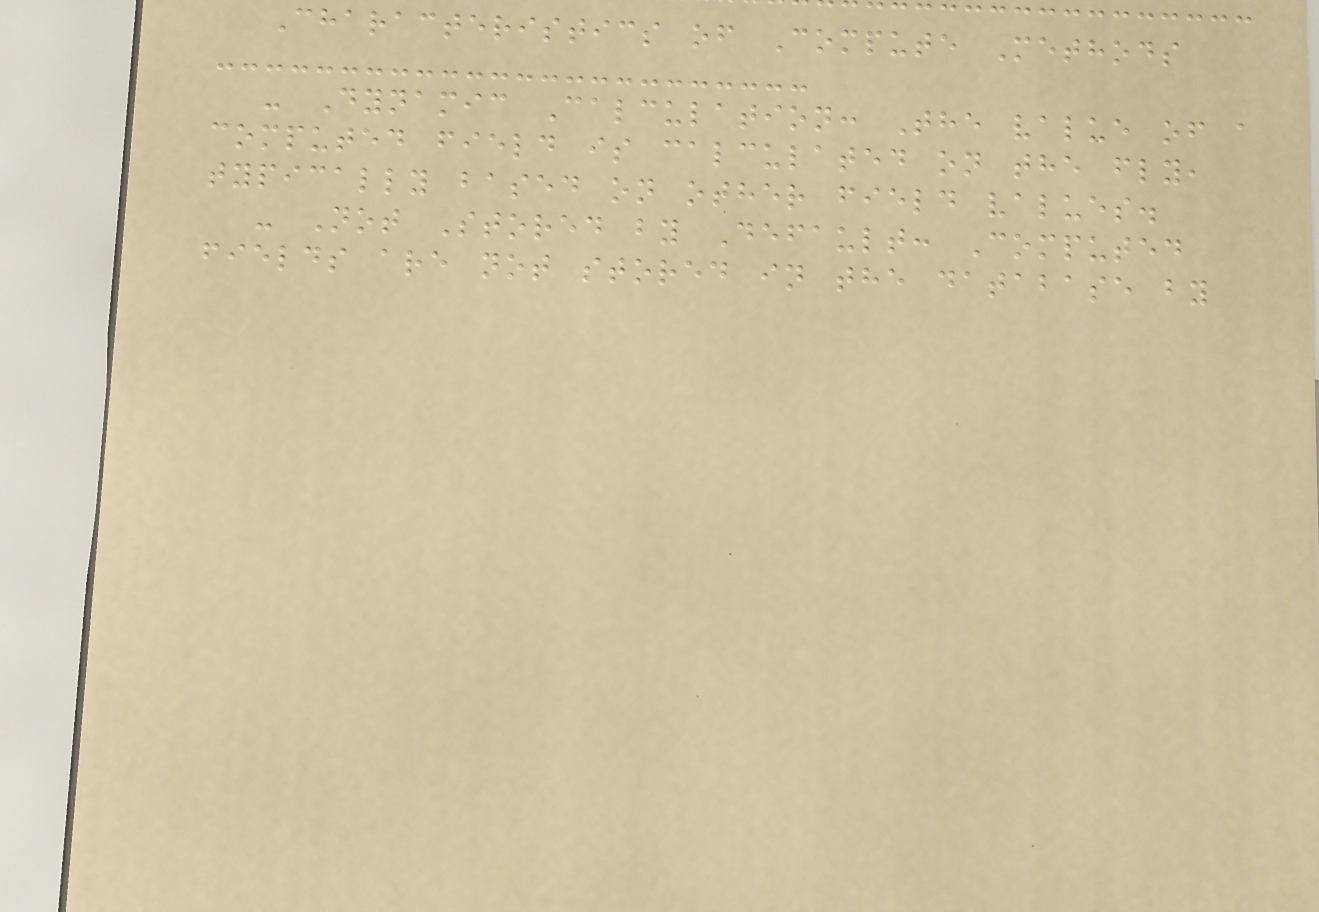Characteristics of Compute Methods
- Dynamic Calculation: The value of a
computed field is calculated on the fly,
typically based on other field values.
- Not Stored by Default: Computed
fields are not stored in the database by
